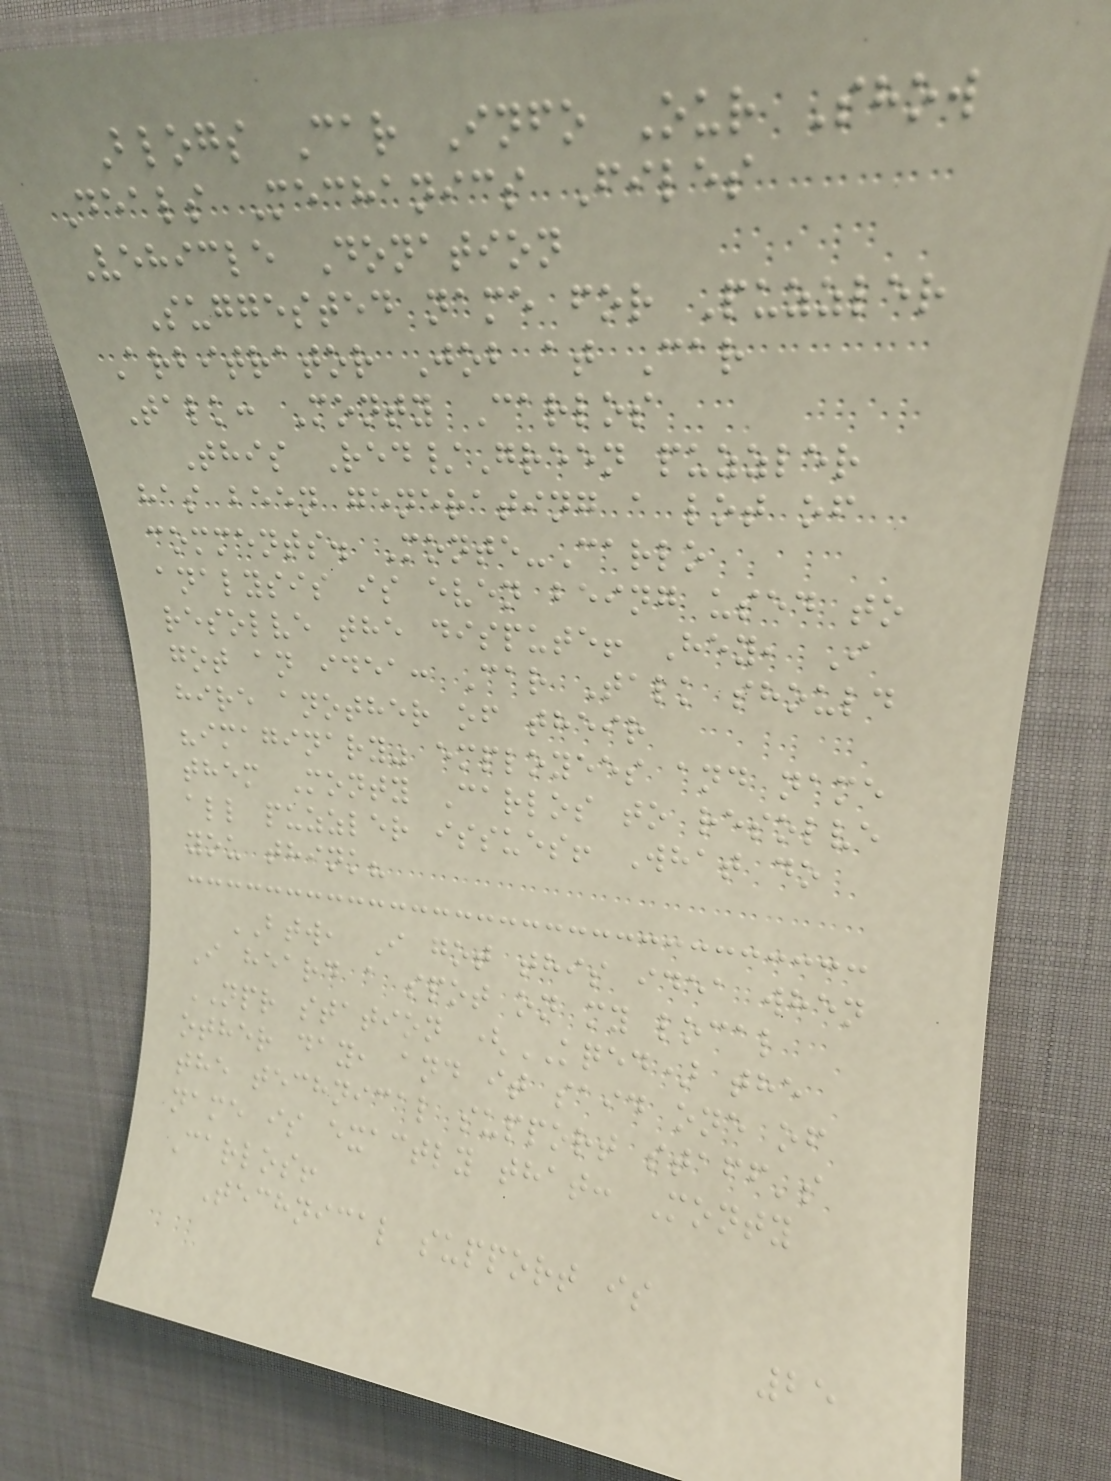Blogs Car Info Our Show
Deals Mechanics Files
Vehicle Donation
Suggested name for Puzzler
Arbitrator Job at Car
Talk: Monty Carlos
This Red/Green puzzler
has been generating a lot of
comments. Monte-Carlo
analysis is even being used to
resolve the dispute! Hey, I
got an idea: Car Talk should
hire another of their
"imaginary" employees and name
them Monty Carlos to resolve
all puzzler issues! What do
you think?
BTW, I got this idea when
I heard a spot on my local
NPR station (KQED) the
other day, and it said one of
the technical support staff's
name is exactly that: Monty
Carlos!
Technical support is
25
